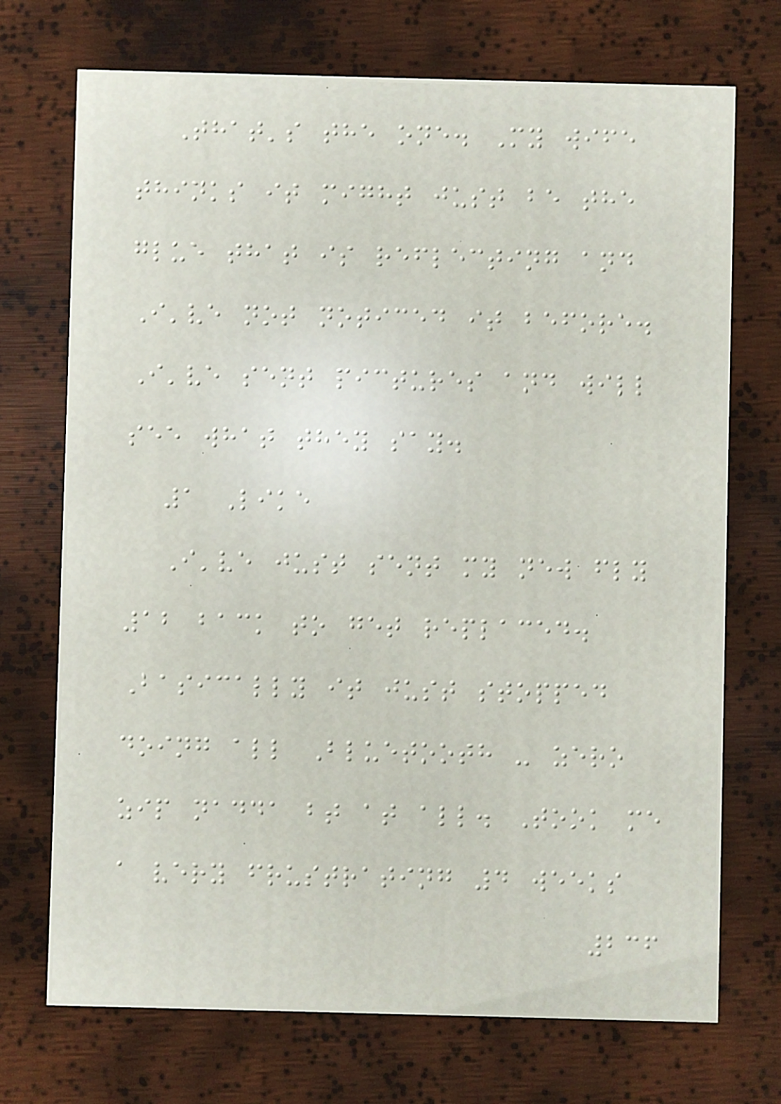That's the one. My wife
thinks it might just be the
glue that is reflecting and
I've not noticed it before.
I've sent pictures and will
see what they say.
1 Like
I've just sent my new fly
12 back to get replaced.
Basically it just stopped
doing all Bluetooth - zero
zip nadda bt at all. Took me
a very frustrating 4 weeks
236
